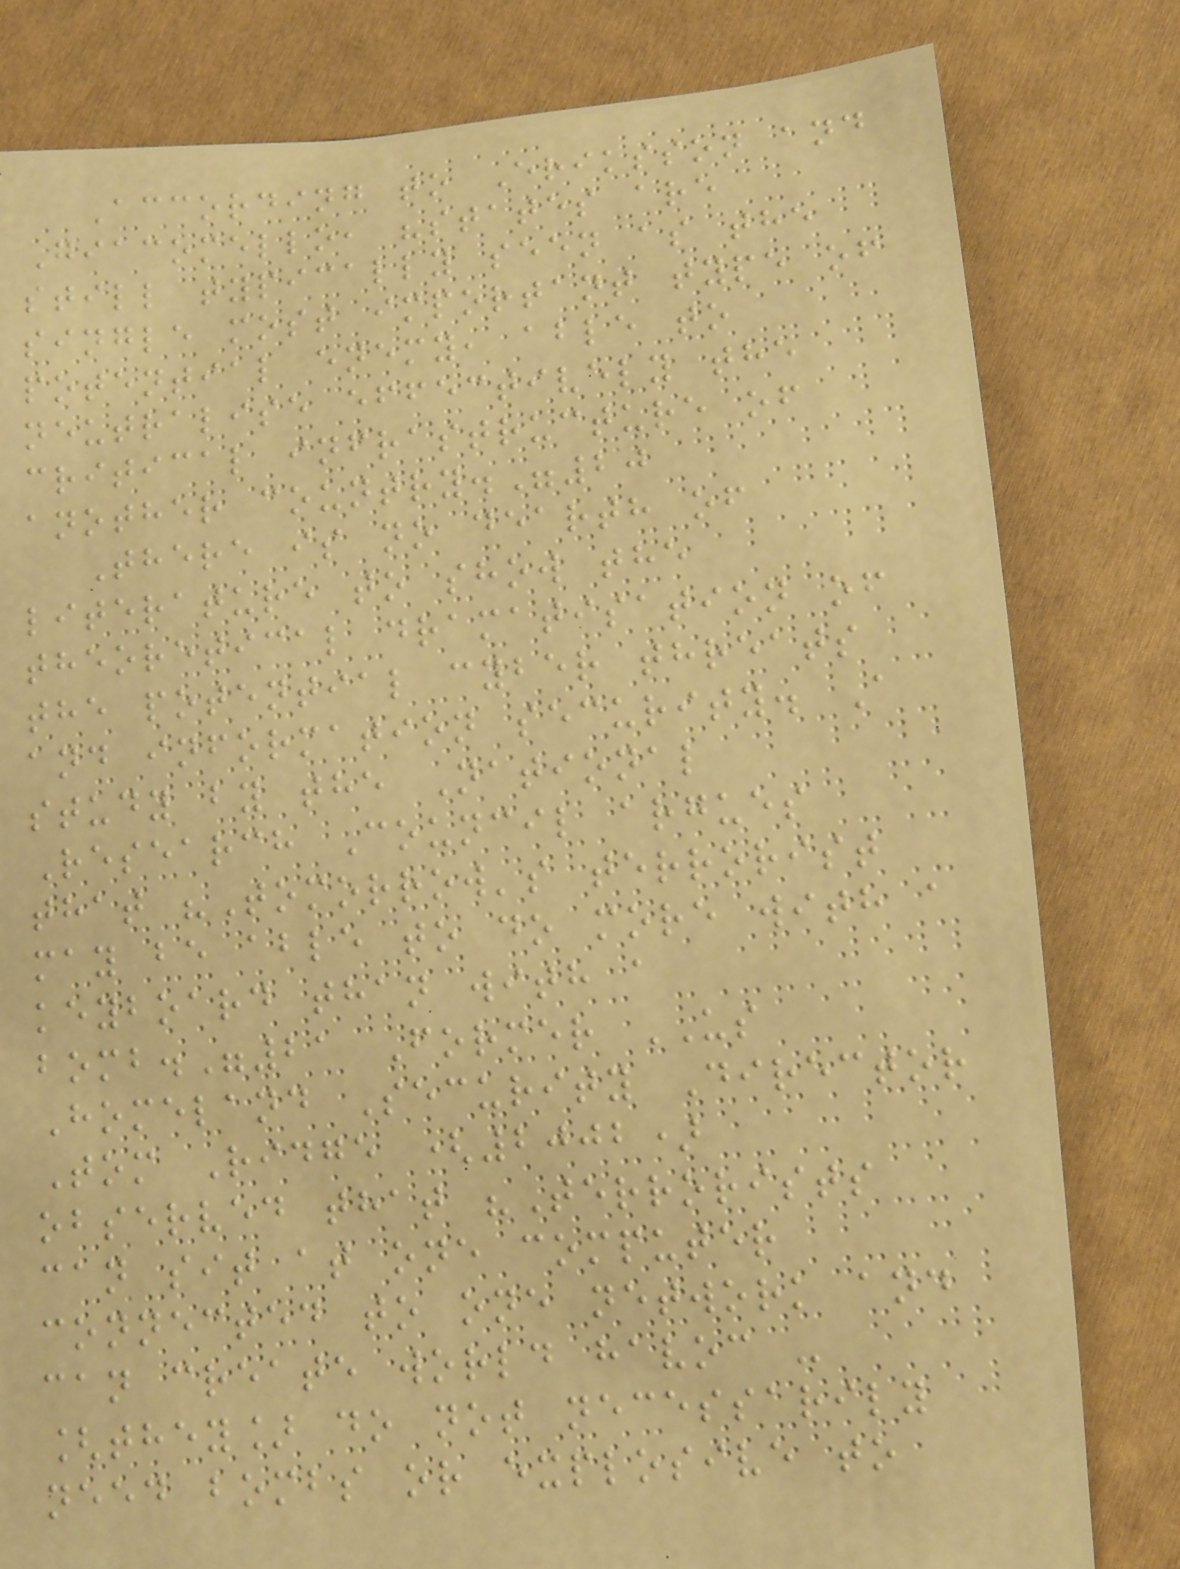According to Eriksson and
Giacomello, "states are
still typically seen as the
single most important type of
potential enemy, able to
neutralise effectively the
critical infrastructure of
another country."20
There is no dearth of
literature to show the
theoretical dramatisation of
the potential cyber threats
and information security. A
study by the National
Research Council argues
that "Tomorrow's terrorist
may be able to do more with a
keyboard than with a
bomb."21 Former US
Homeland Security Director
Tom Ridge (2002)
observed that "Terrorists
can sit at one computer
connected to one network and
can create world havoc -
[they] do not necessarily
need bombs or explosive to
